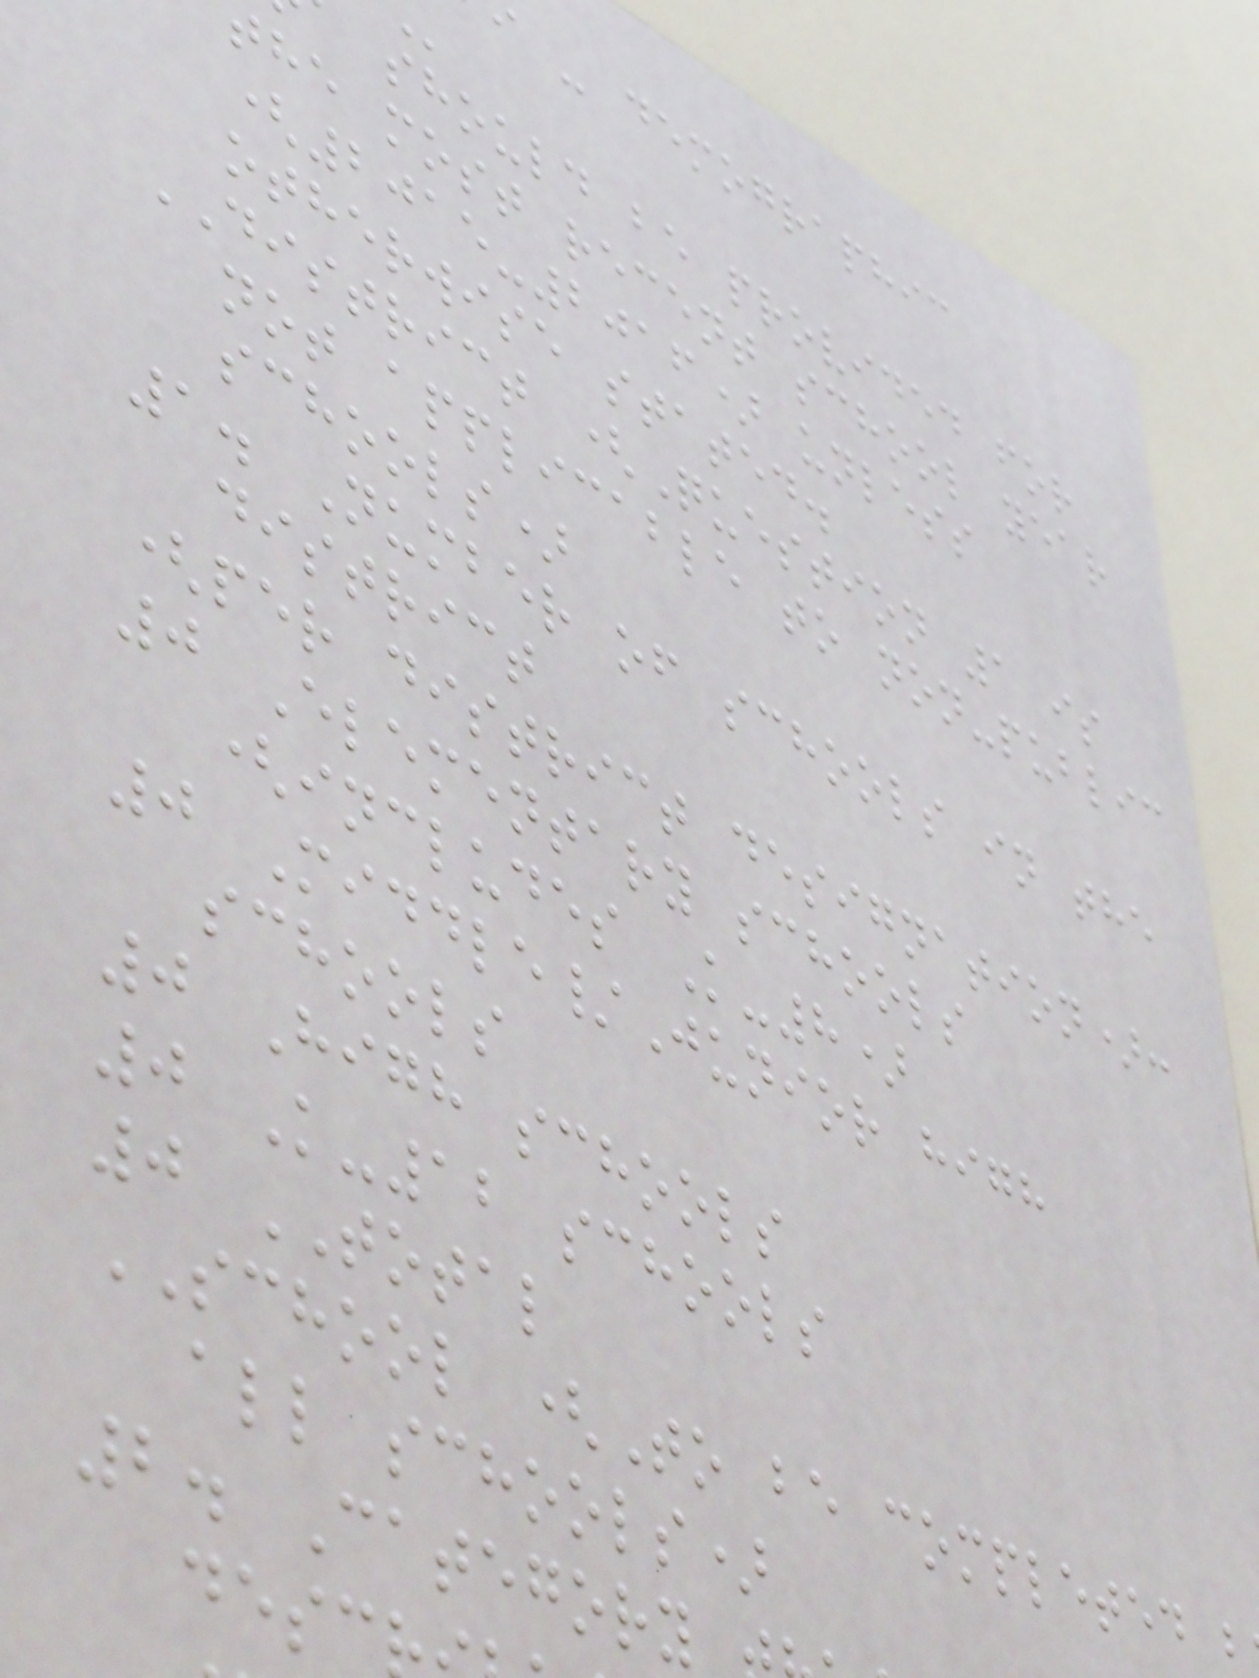- demographic
should be provided for
the most recent school year
(2015-2016) unless
otherwise stated.
DISTRICT (Question 1 is
not applicable to non-public
schools)
1. Number of schools in the
district
(per district designation):
0 Elementary schools
(includes K-8)
0 Middle/Junior high
schools
0 High schools
0 K-12 schools
0 TOTAL
SCHOOL (To be completed
all schools)
2. Category
